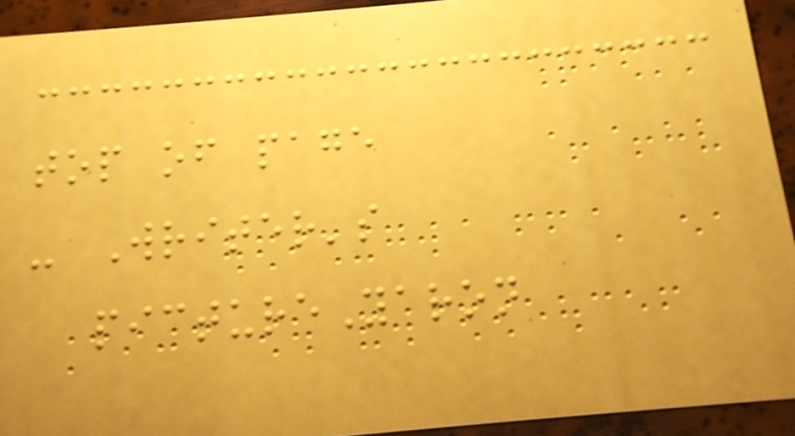top of page
- Writer's
pictureYaron
